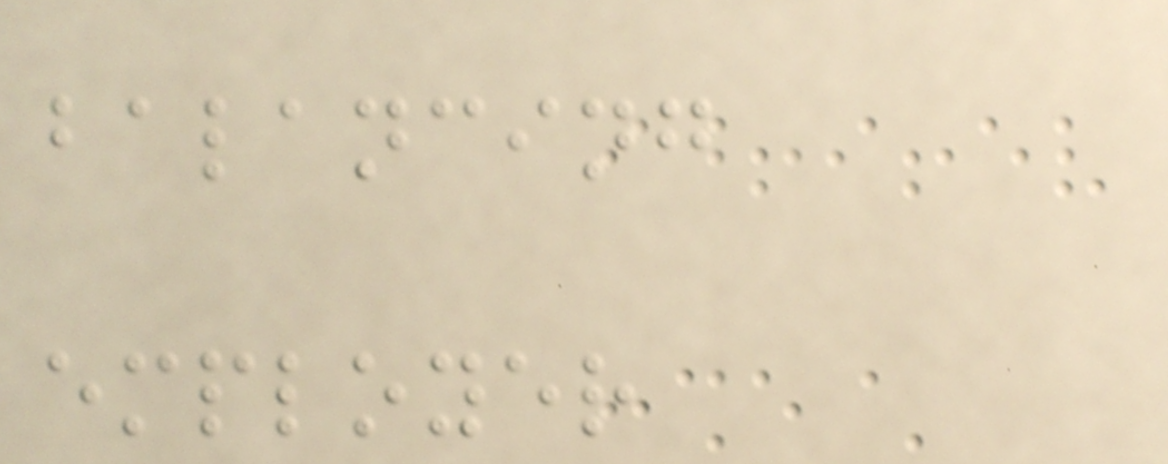balancing
employer
